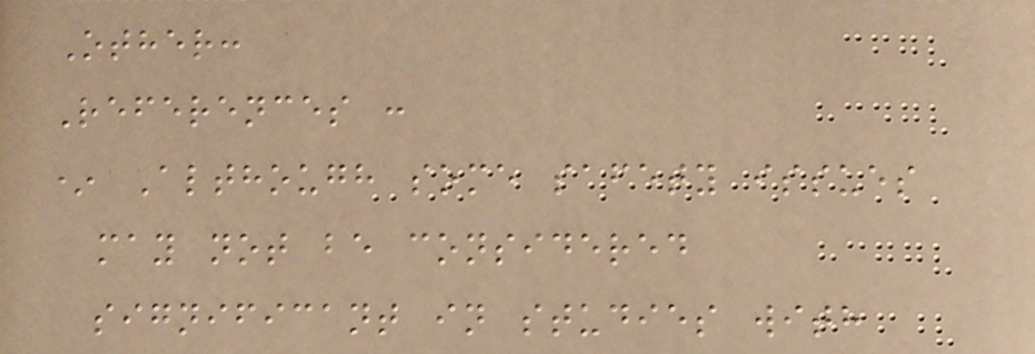Other:
References :
* Although some safety issues
may not be considered
significant in studies with
